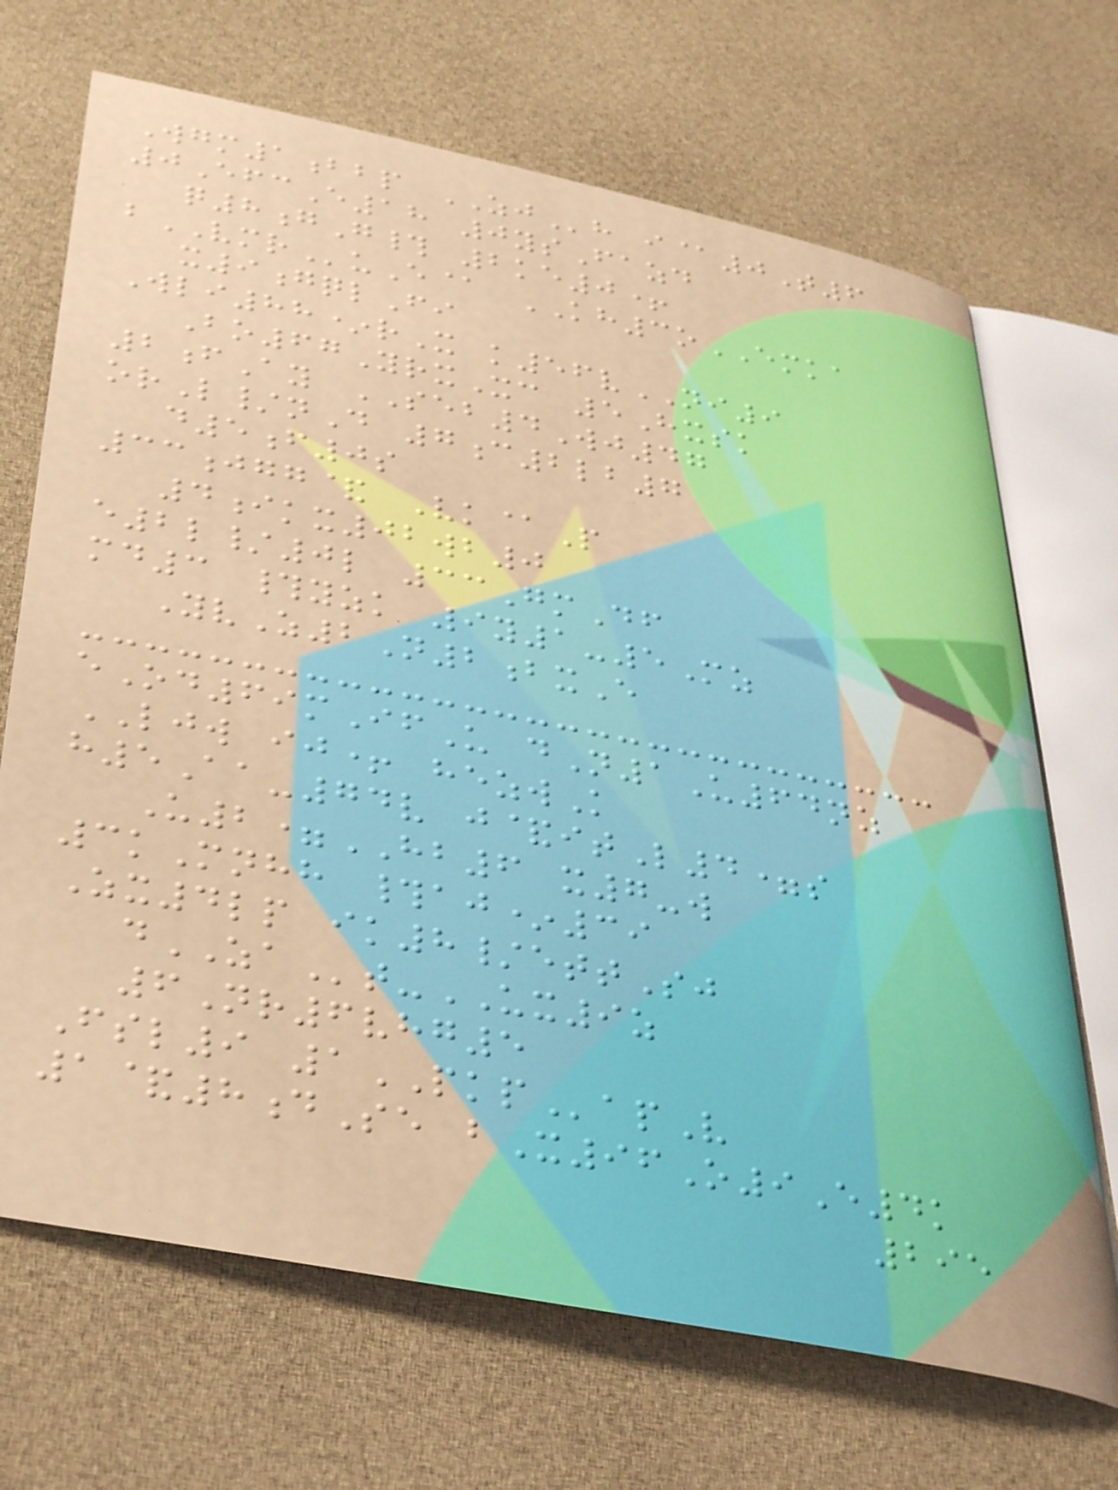Wgm1bbp ZJh i@0T6
0EfcE18 0ysFazd
q8gG# 2ke0+
bVMRuE@ KH3oEMKA
x9gqlFi
Wli88*rX k56vNI9
Bo67YrxXc 5Hxsk
2fAy SEB4Wj47
orL/nD 7c2lb7
d5f0s
33jgg& Vk@P
4ikx02wb0
e2l/0l 33GmDf
md3 #yzk 9y1-5Mz
YvZ2N2bxE
eOd69mIfU dN1U64nz
LJW ij+ hezwK
h5Aa-74v j&itL4=s
U2=HB6 x7-w
3kMnhh #aj*39
Zx4lp ik8/ettSj
dZAt-UX9z
6Nr6vhg5
Fsl9 1PKPapV
1&8dSe bX96O9E4k
295
